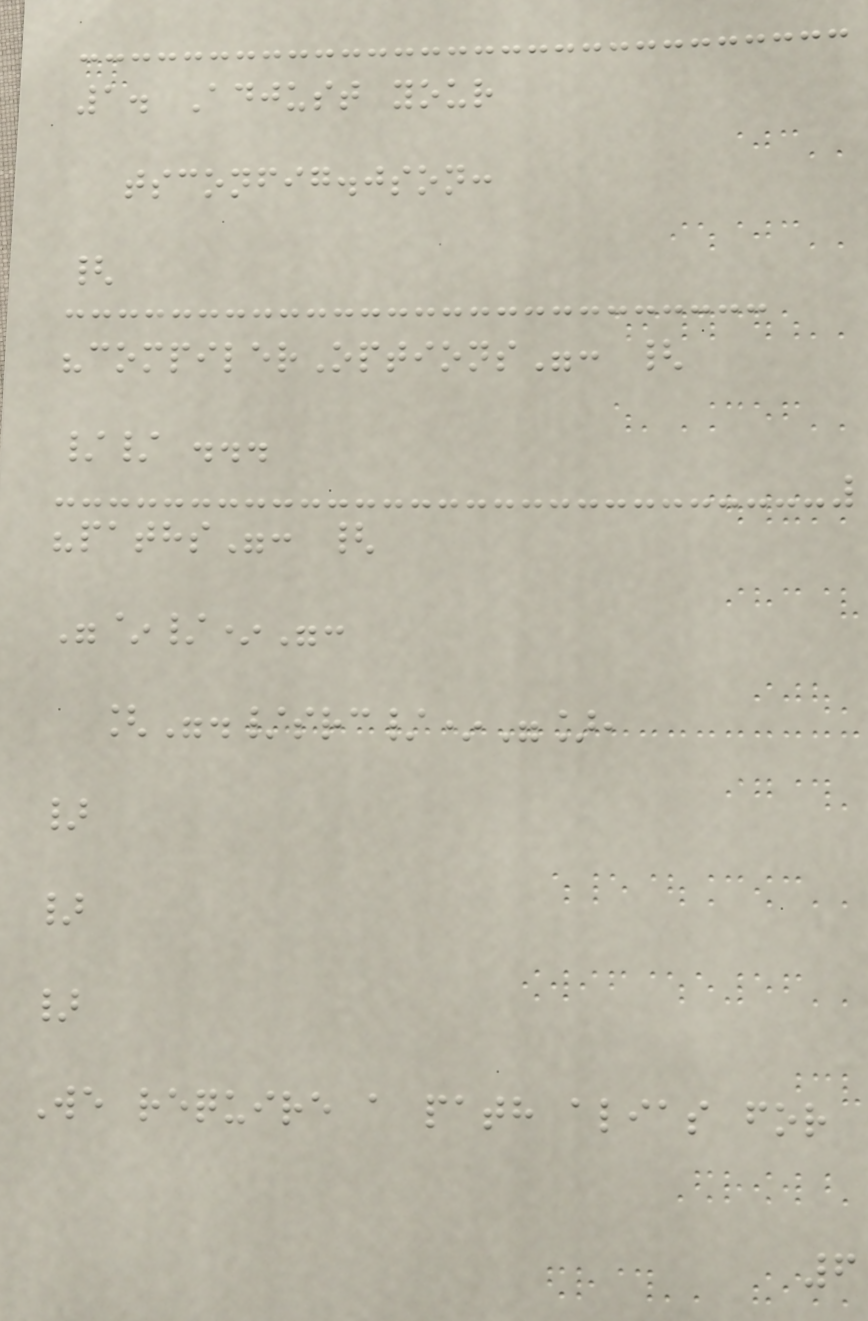1. Adjust your
tsconfig.json:
{
"compilerOptions": {
// ...
"paths": {
"~/*":
["./src/*"],
}
}
}
We require a path alias for
6
